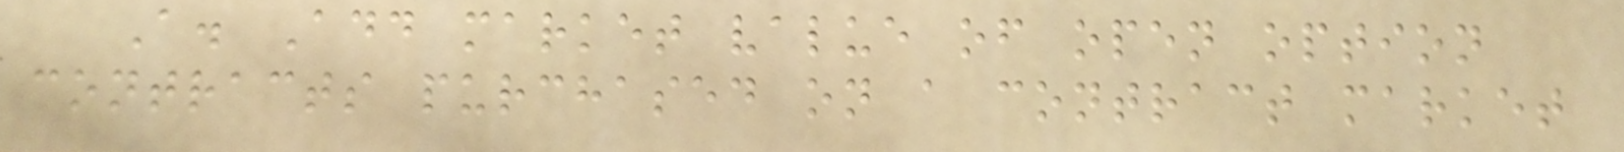A. Add market value of open option
contracts purchased on a contract market
